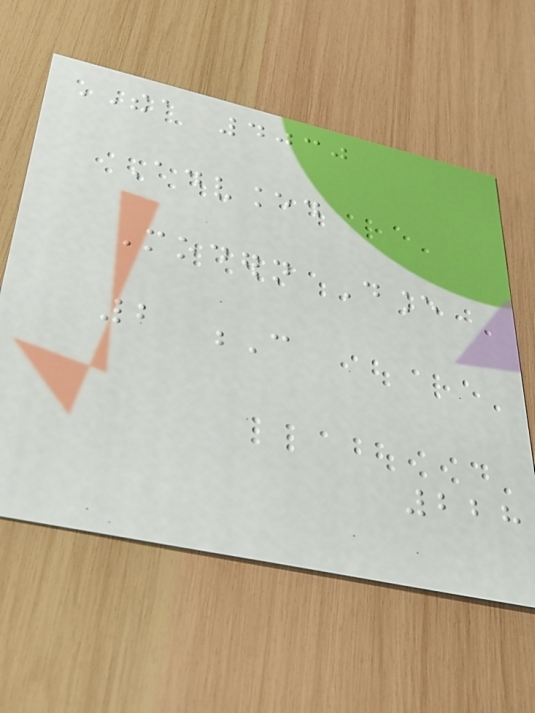THEA 4030
Advanced
Modern Dance
2 C
228
